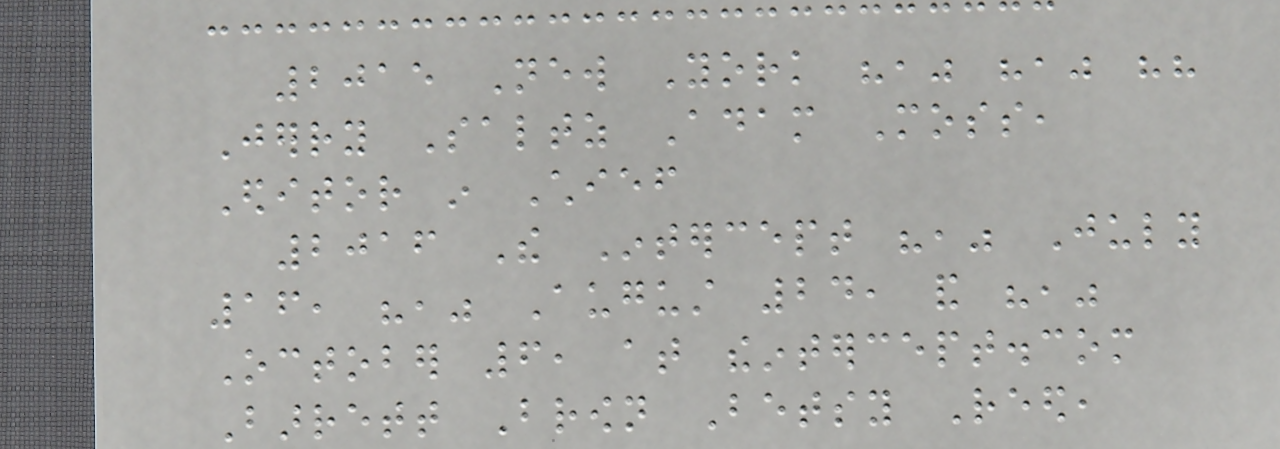2015 New York "," "," ""
Jerry Saltz Adam Moss,
Editor in Chief
2016 The Intercept "," July
16, "," August 24, and ","
October 6, at theintercept.com
Barrett Brown Betsy Reed,
